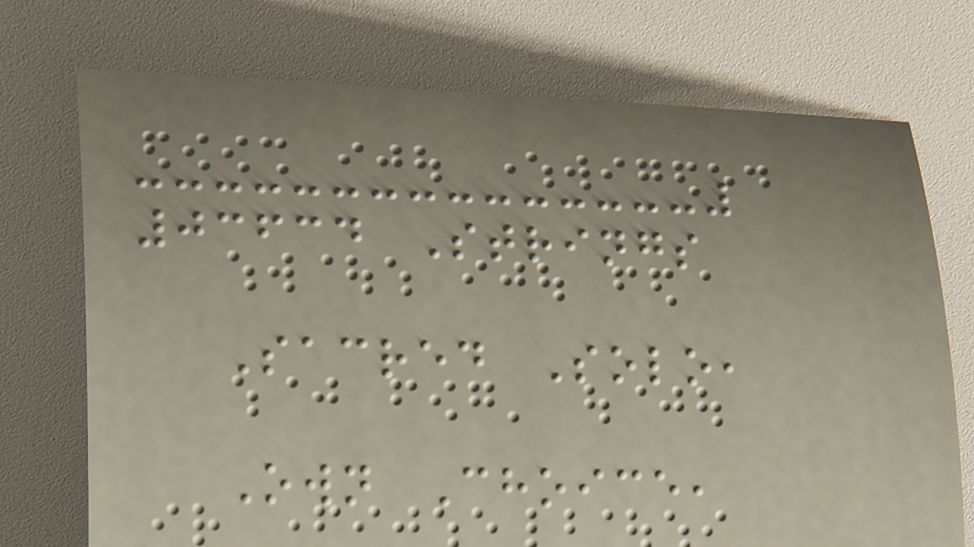03634 Strings
Sacred Solo,
Own Choice,
